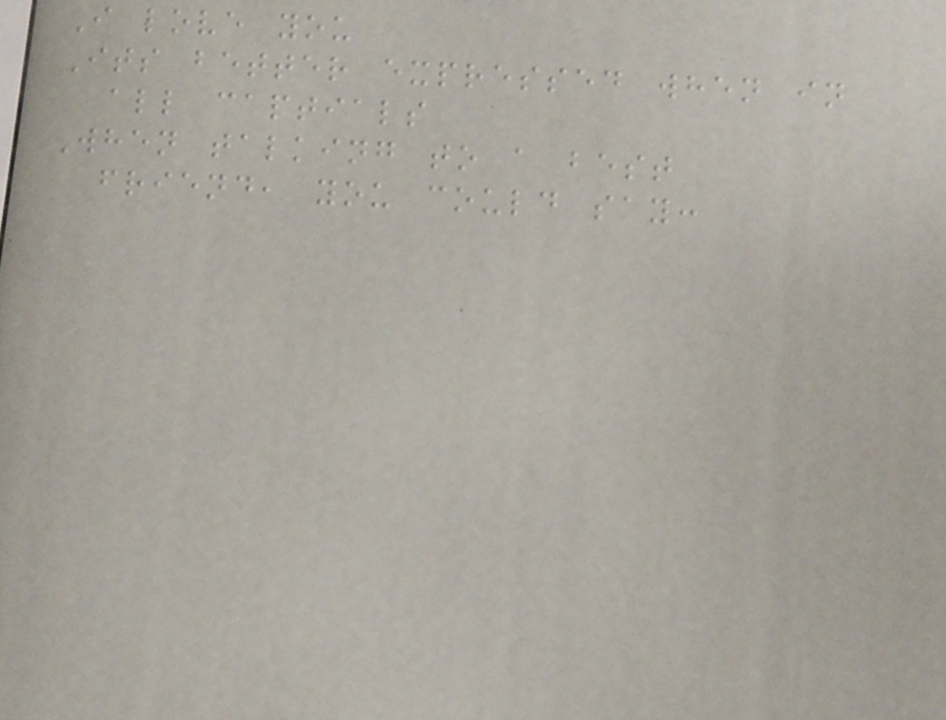I love you
Its better expressed when in
all captials
When talking to a best
friend, you could say:
